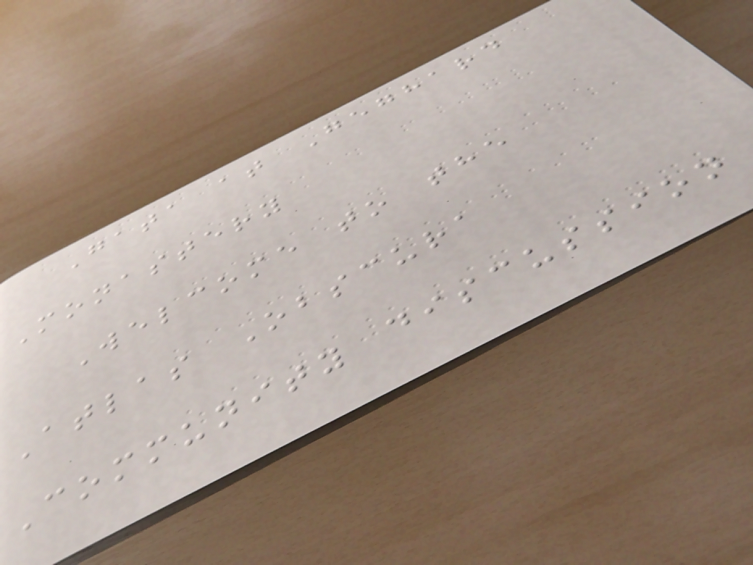Gata at Geghard
Monastery
Welcome to the
Atlas Obscura
Community discussion
